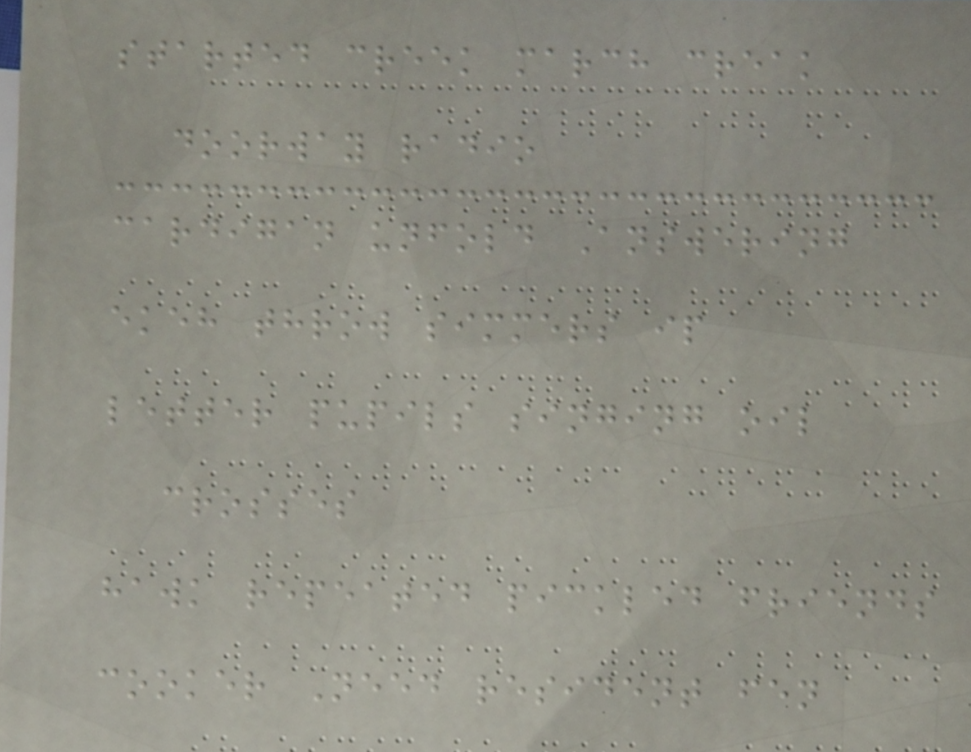started creek march creak
doorway radio
cardigan unfold Answering
ekeh throw simmers ip
letter pupils singing oil
crosses
hawk repeated pickled friends
cooker Need resident fen
